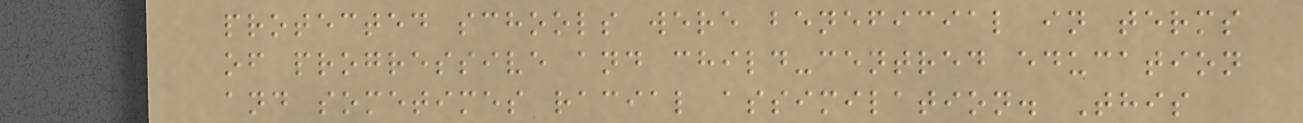protected schools were beneficial in terms
of progressive and child-centred education
and sometimes racial assimilation. This
